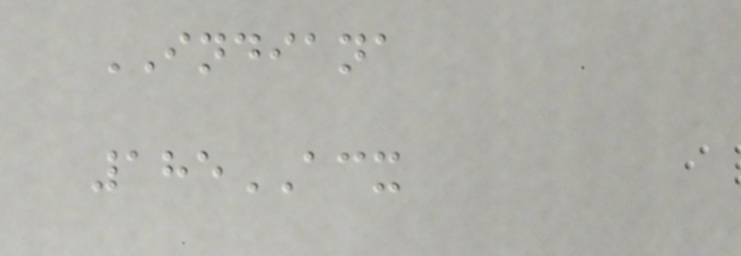INDIANA
185ACX
